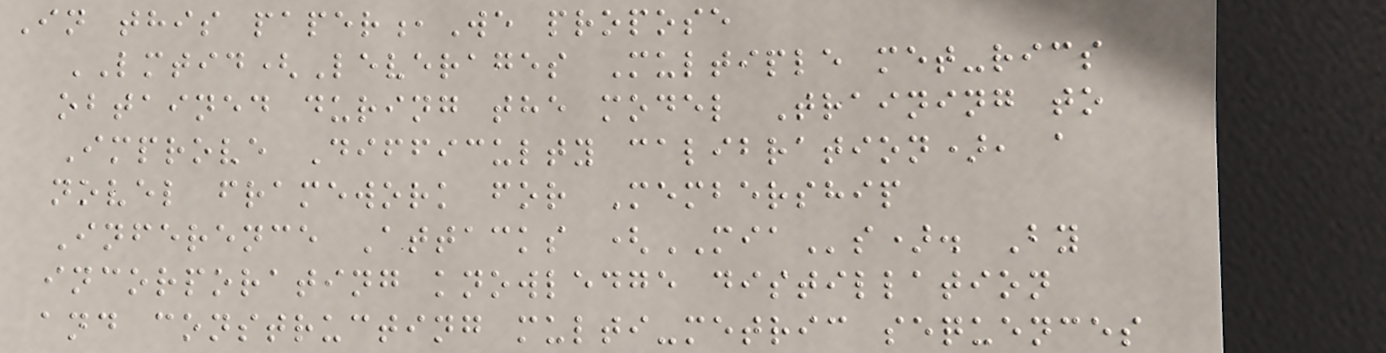In this paper,We propose
LMTID(Leverages Multiple met-rics
obtained during the model Training to
Improve Difficulty calibration), a
novel framework for Membership
Inference Attacks (MIAs). By
incorporating knowledge distillation
and constructing multi-metric sequences
